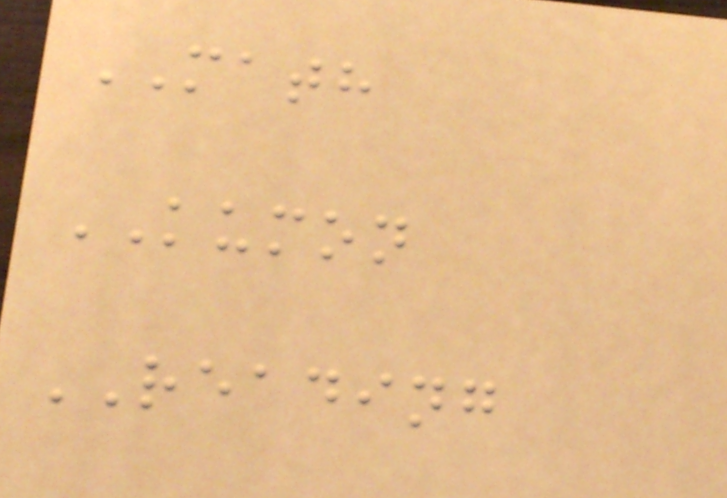MATH
KUMON
READING
